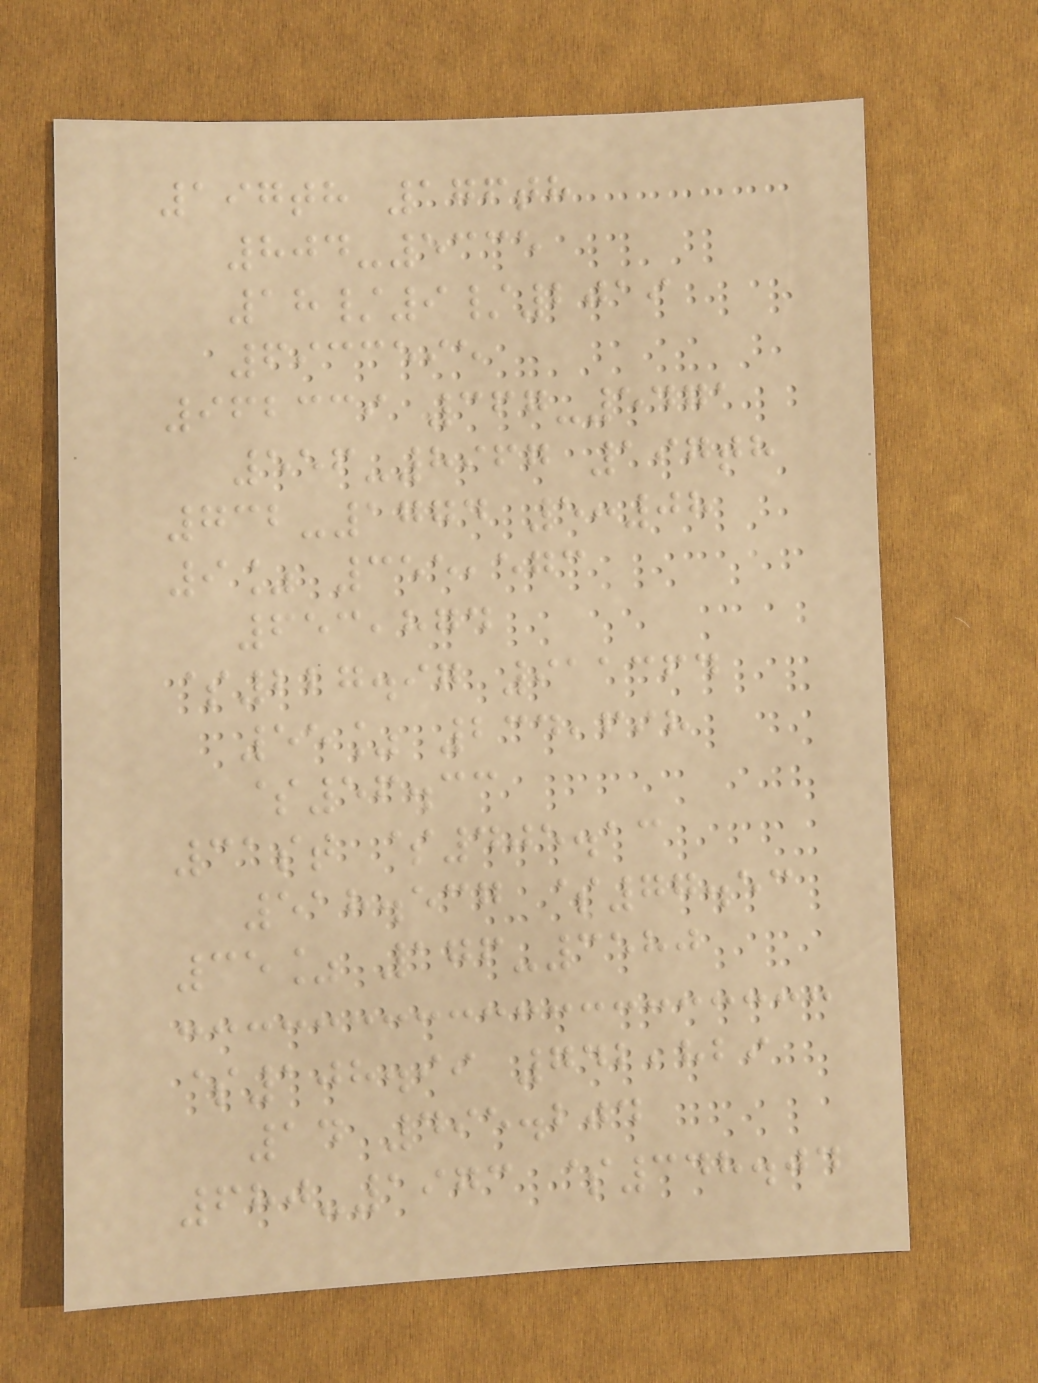197th 176th
804-5335
18/9/2019
6933595
962339 367-5471
556-8967 197th
732-1774 5:08
9% 355,573
653,874
$227.97 911364
55% 234,698
$56.33
31st $405.13
518.537 $77.53
35% 176-3580
$108.99 742,829
14 495.204
680-1973 $348.04
